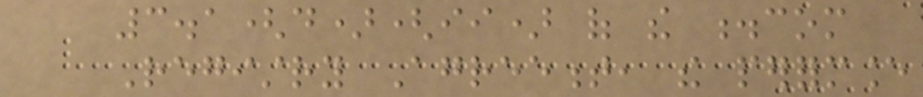3.1(d)(ii) of the .com
Registry Agreement, the performance
